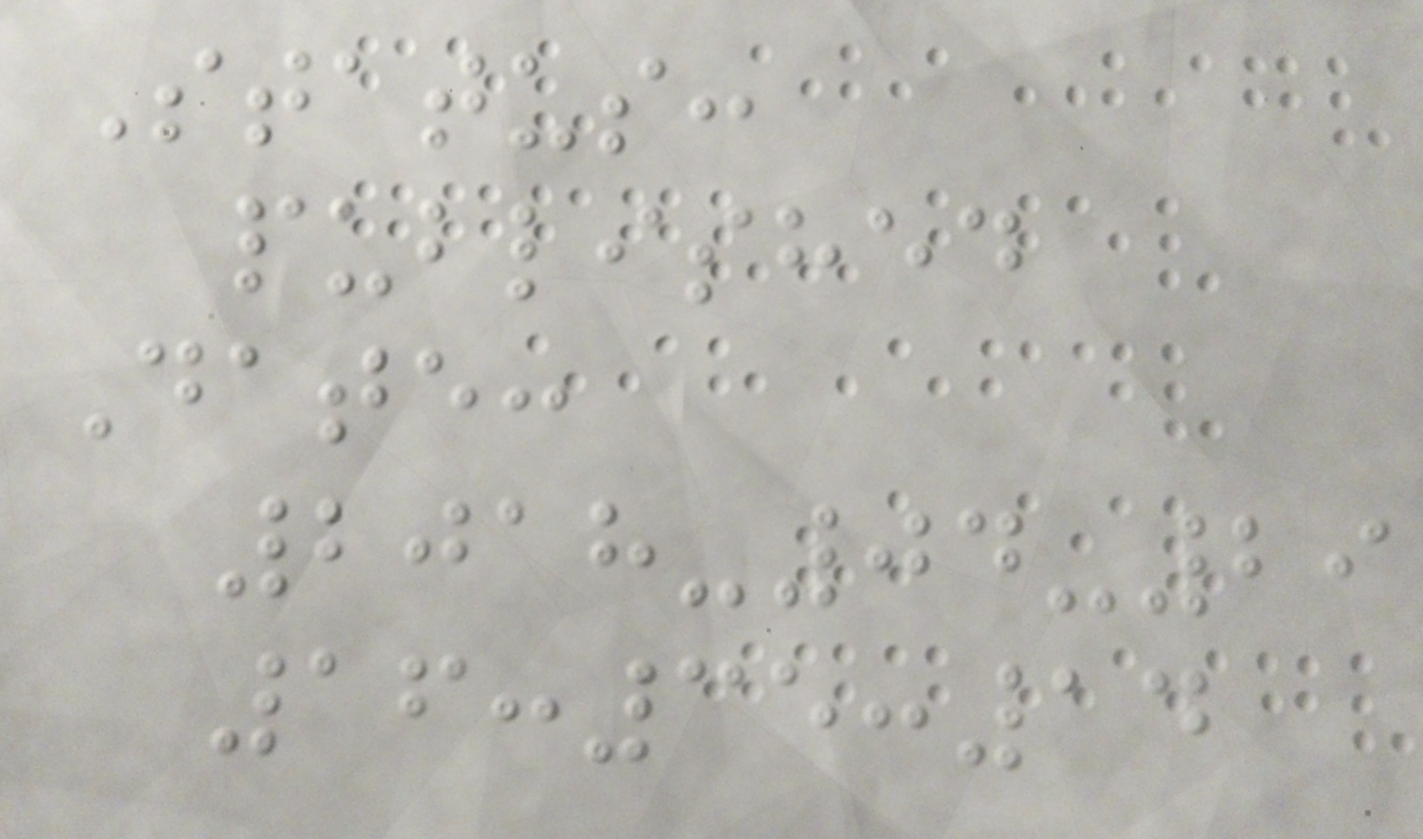Status:
published
Date:
2018-04-29
16:35:14
